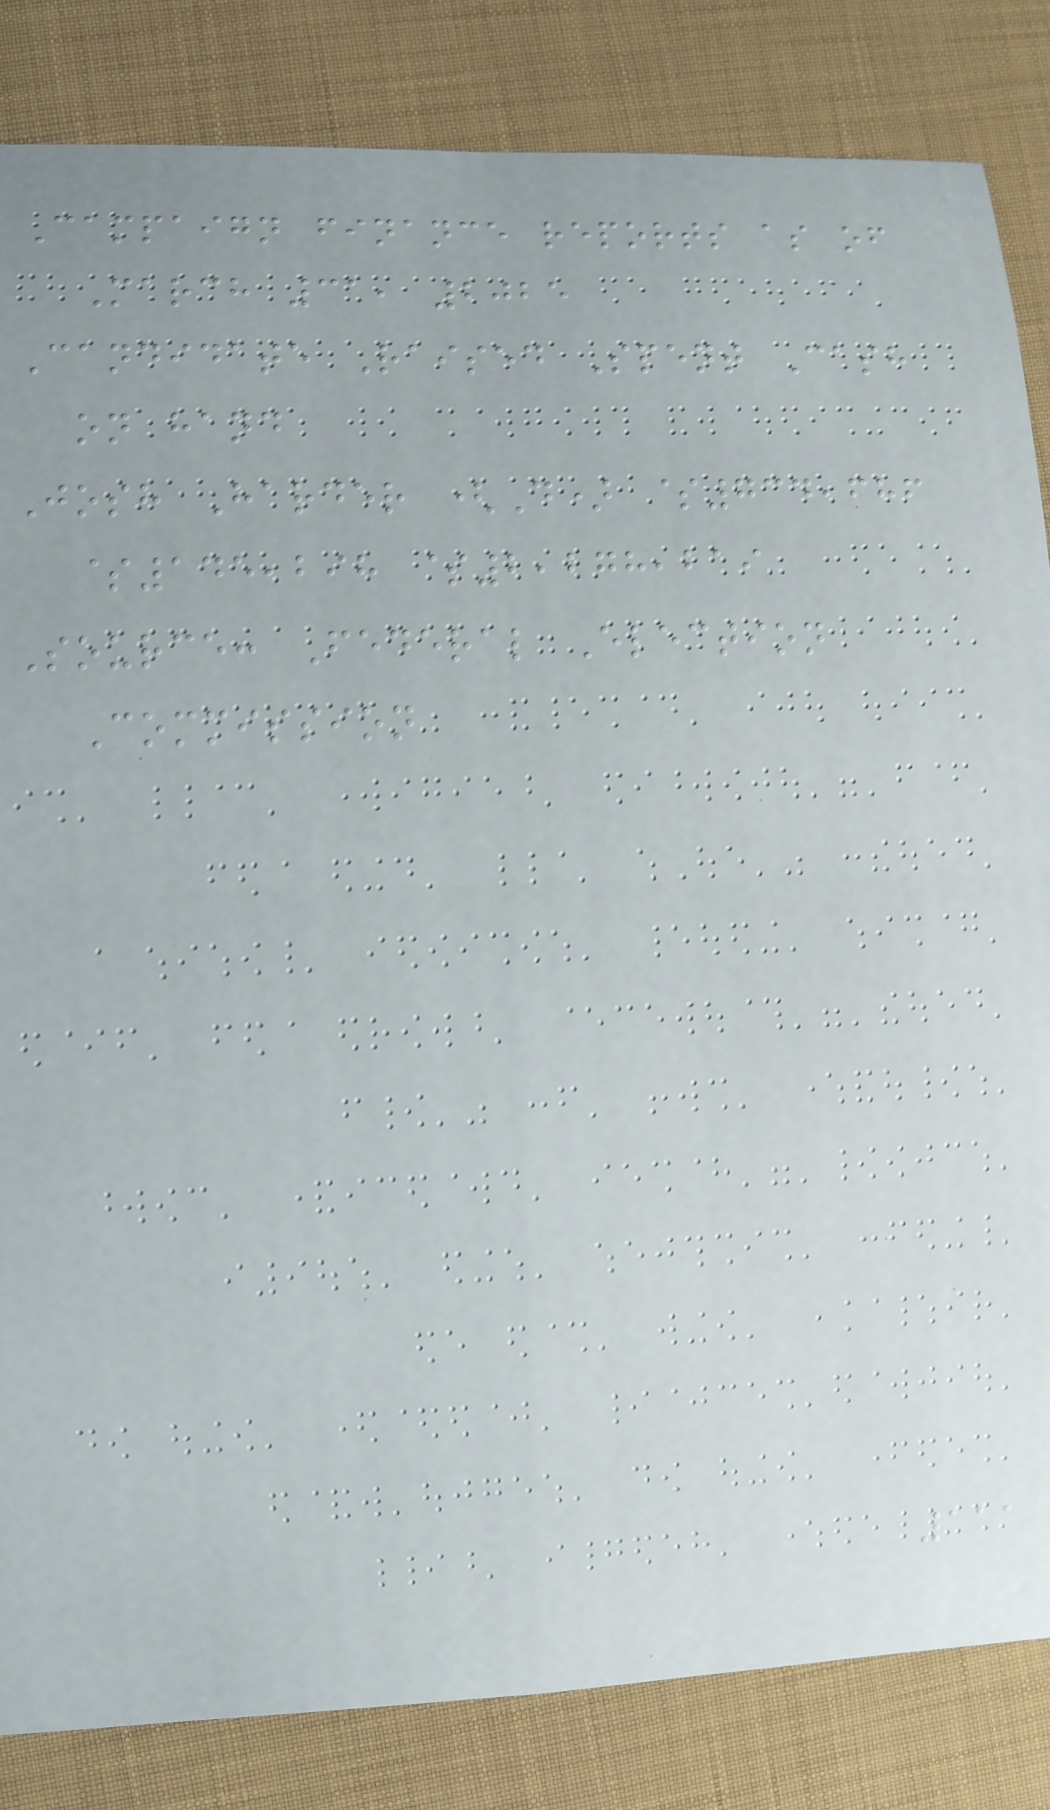Campaign finance reports as of
March 31, 2025
Candidate Raised Spent Cash
on hand
Josh Harder (D) $734,686
$145,298 $2,278,219
Source: Federal Election
Commission
111
